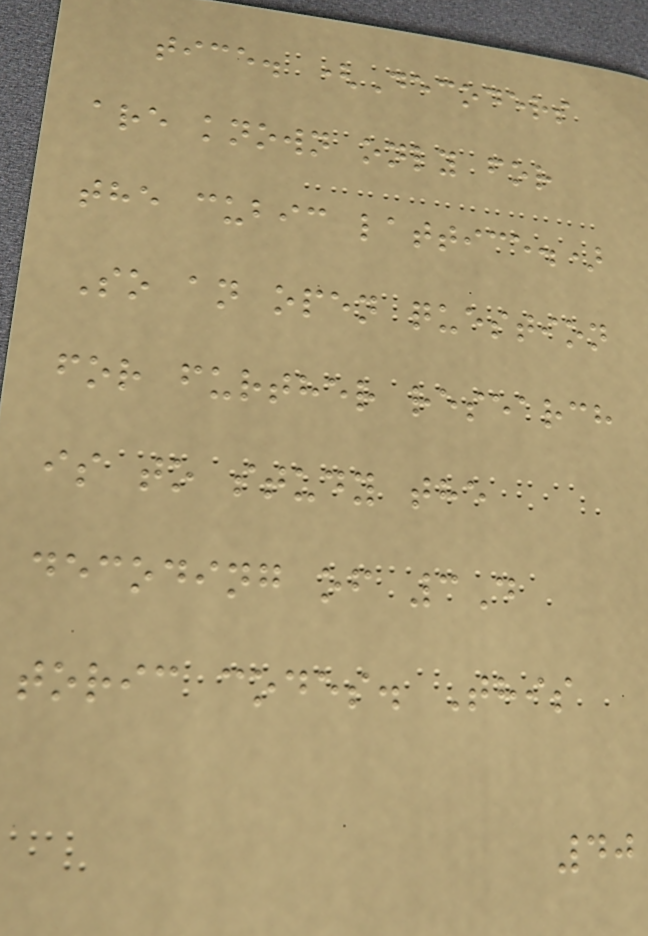tice. (Decoders
are known only for
the cubic lattice.)
So an open question
for further research
is to study the
decoding of 3D
toric codes. This
40
